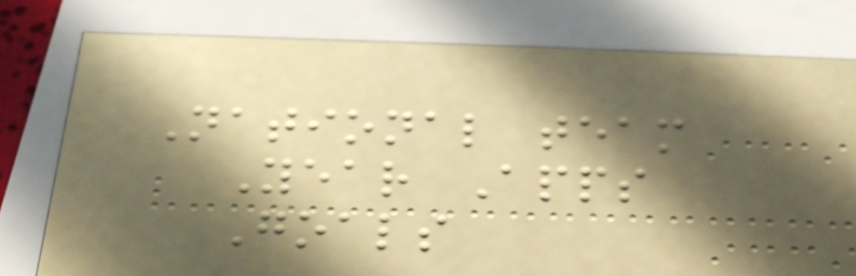National team
Year Apps
Goals
